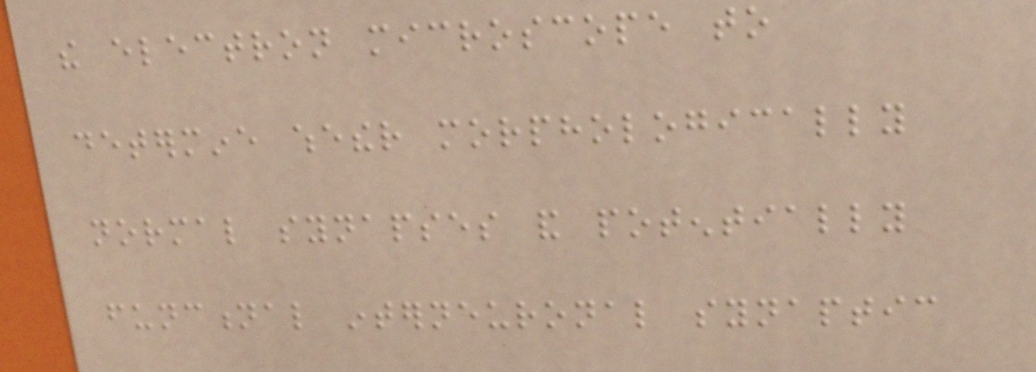the electron microscope to
determine whether morphologically
normal synapses and potentially
functional interneuronal synaptic
